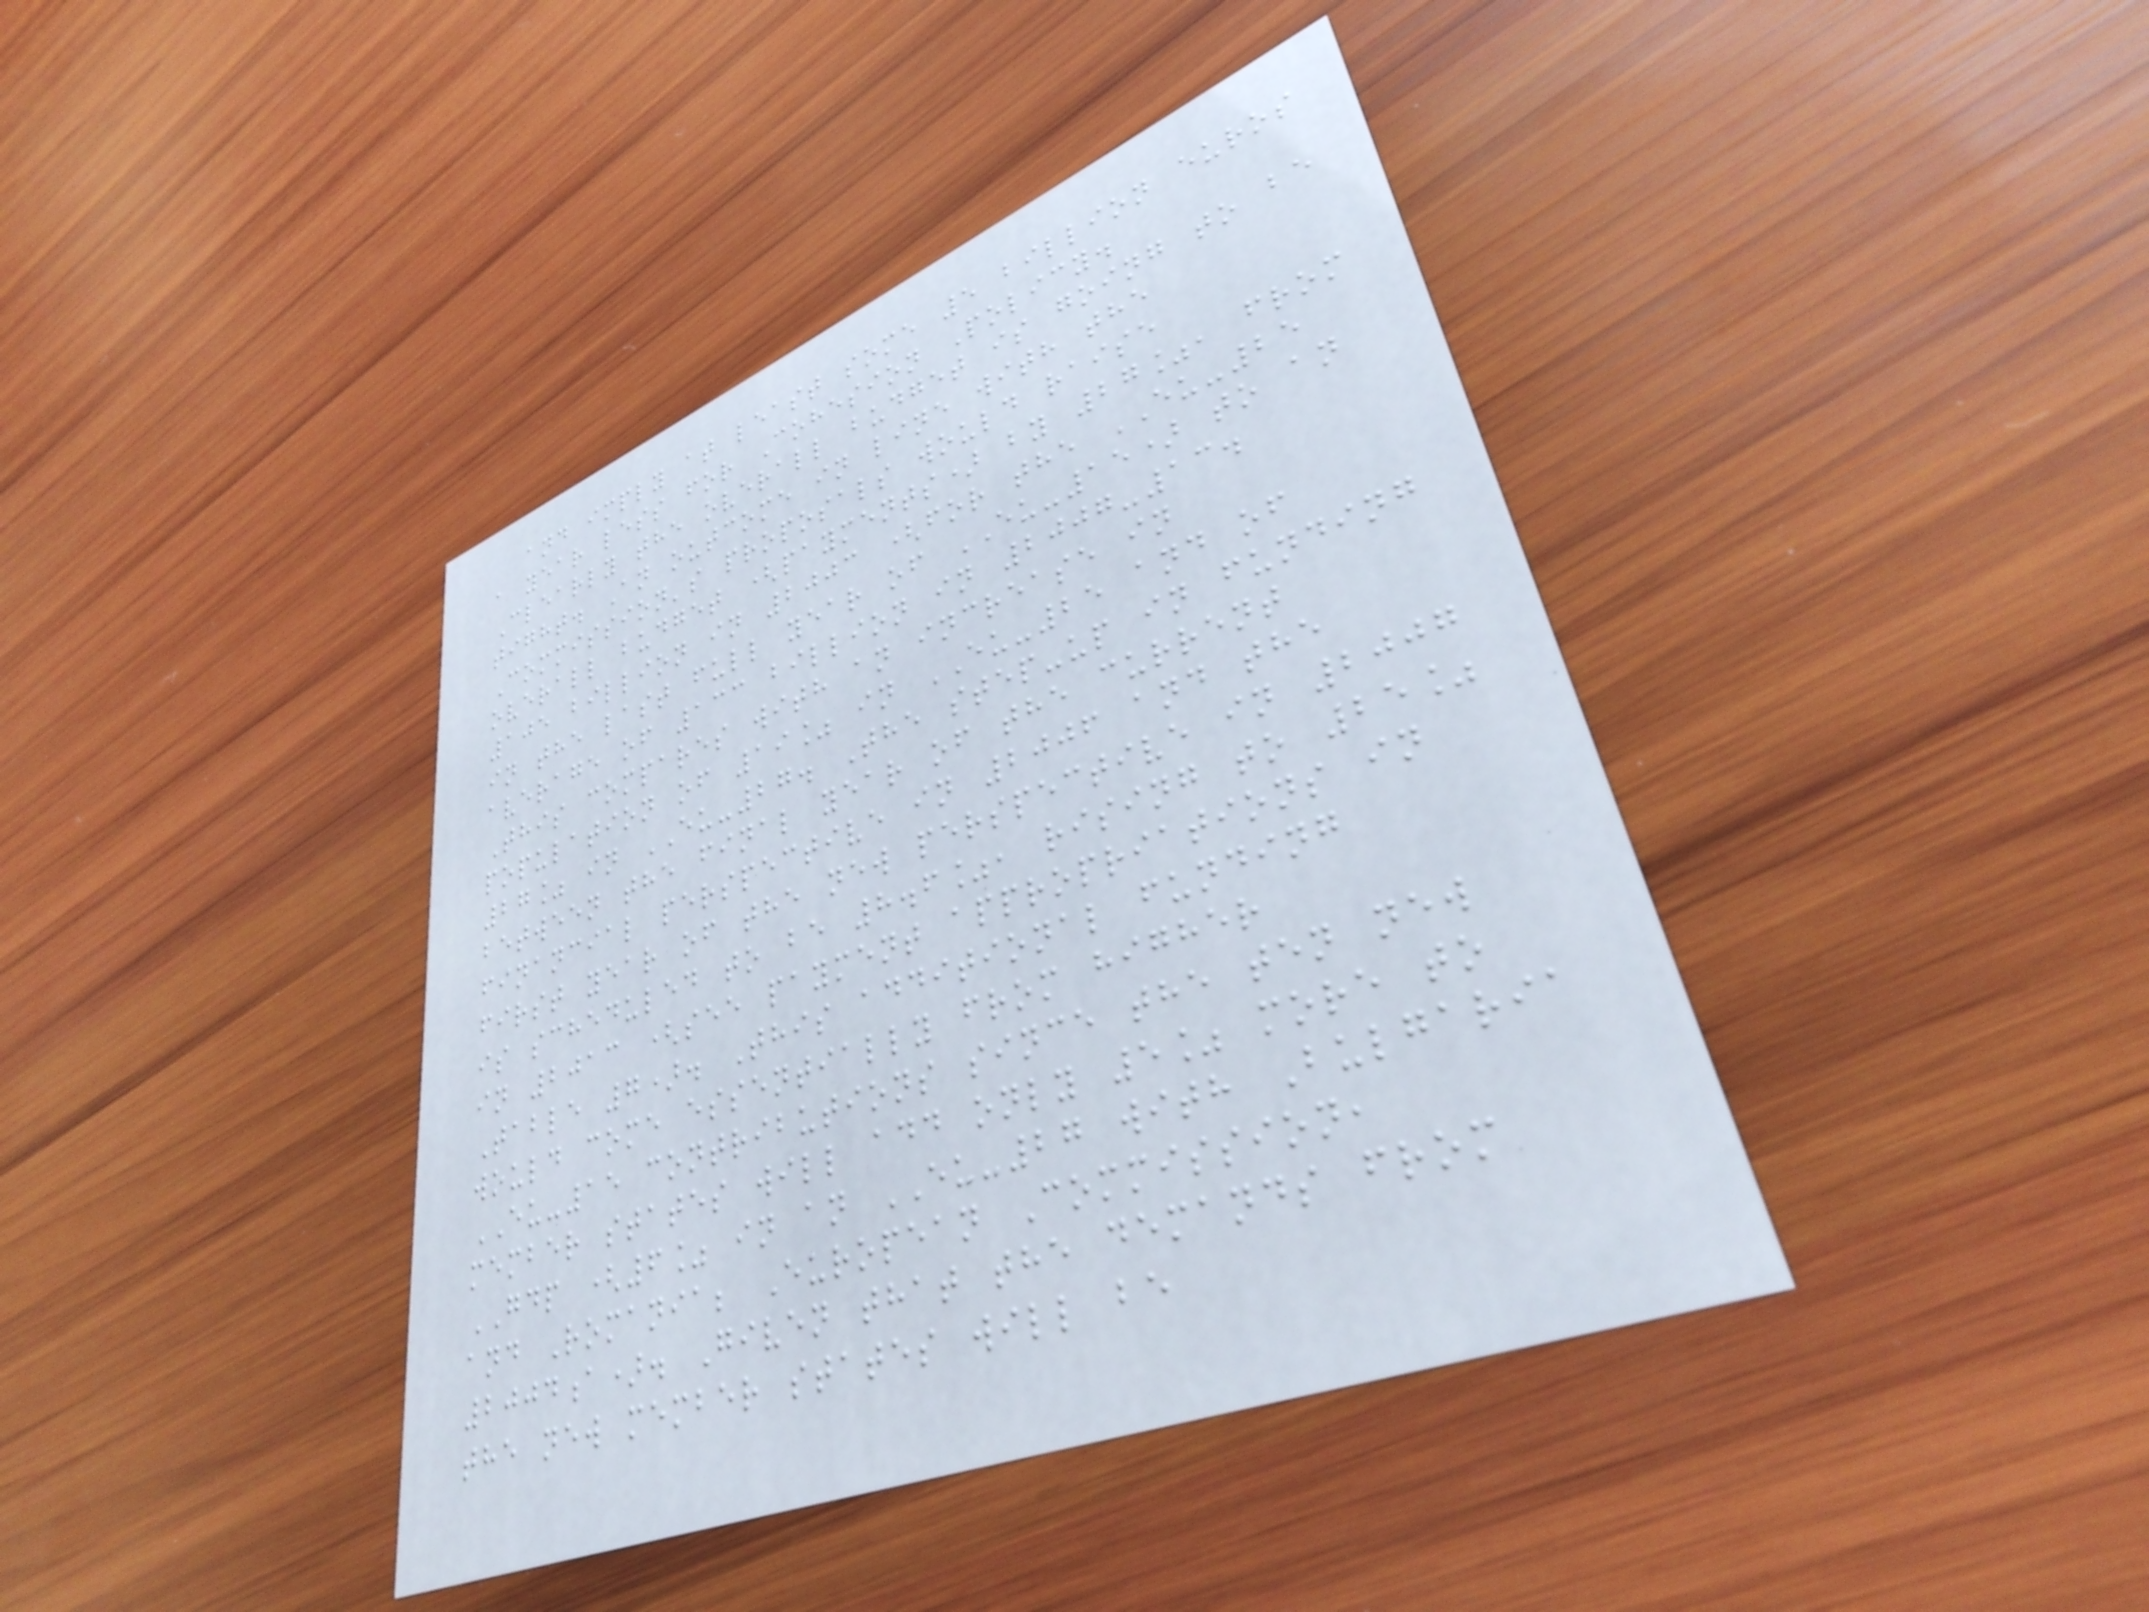and imply at least some 5 billion euros
a year less for Cohesion Policy.
Clearly the overall budget is going to be
tight. An outcome in line with the
Commission's proposals would raise
overall budget (payments) by 27%, from
105 billion in 2003 (for the EU-25
in the last full year of EU-15) to an
average of 133 billion in 2007-13.
This compares with an increase in
population of 19% in EU-25 and of
27% in EU-27. The step-up in funding
between the final year of the current
financial perspective in 2006 and the
first year of the new perspective in 2007
is scheduled to be 8.6%, rising to 25%
in 2013 (see payment appropriations in
Table 7). This additional funding
would come essentially from higher
EU-15 contributions since the ten new
member states will add only 5% more to
GDP (6% in an EU-27 with Bulgaria
and Romania; European Commission,
2004a). Given that the demands from
the new member states will be
